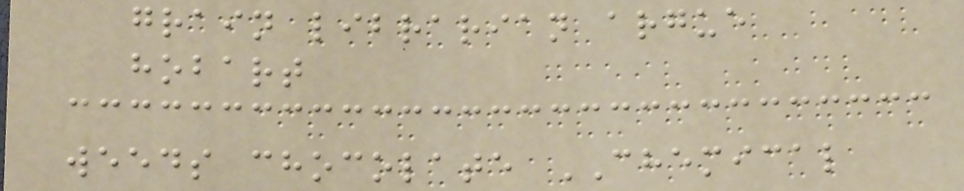grain librarian argue
hobart
weeds chocolate CHEMICAL
